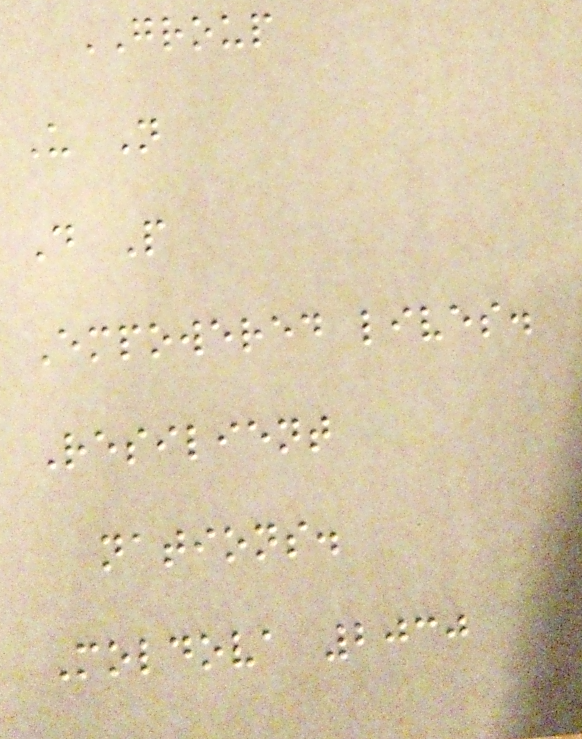GROUP
U N
D P
Empowered lives.
Resilient
nations.
Moldova 2030
